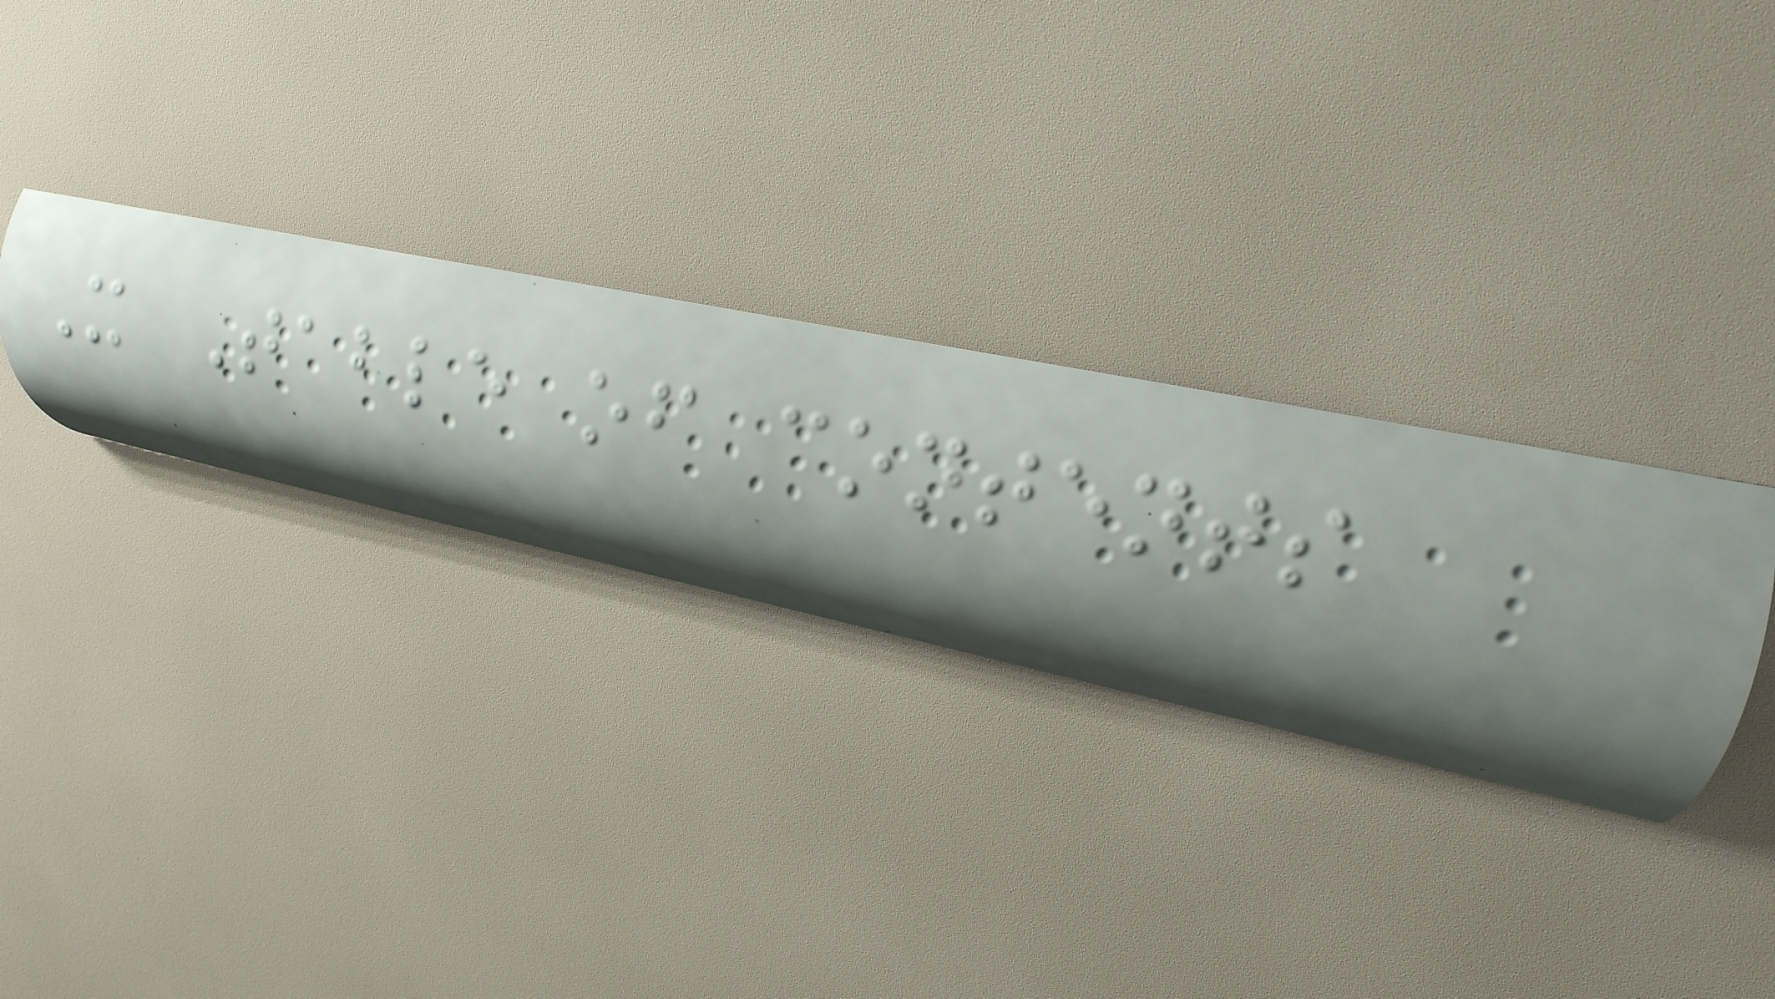X Table of contents
